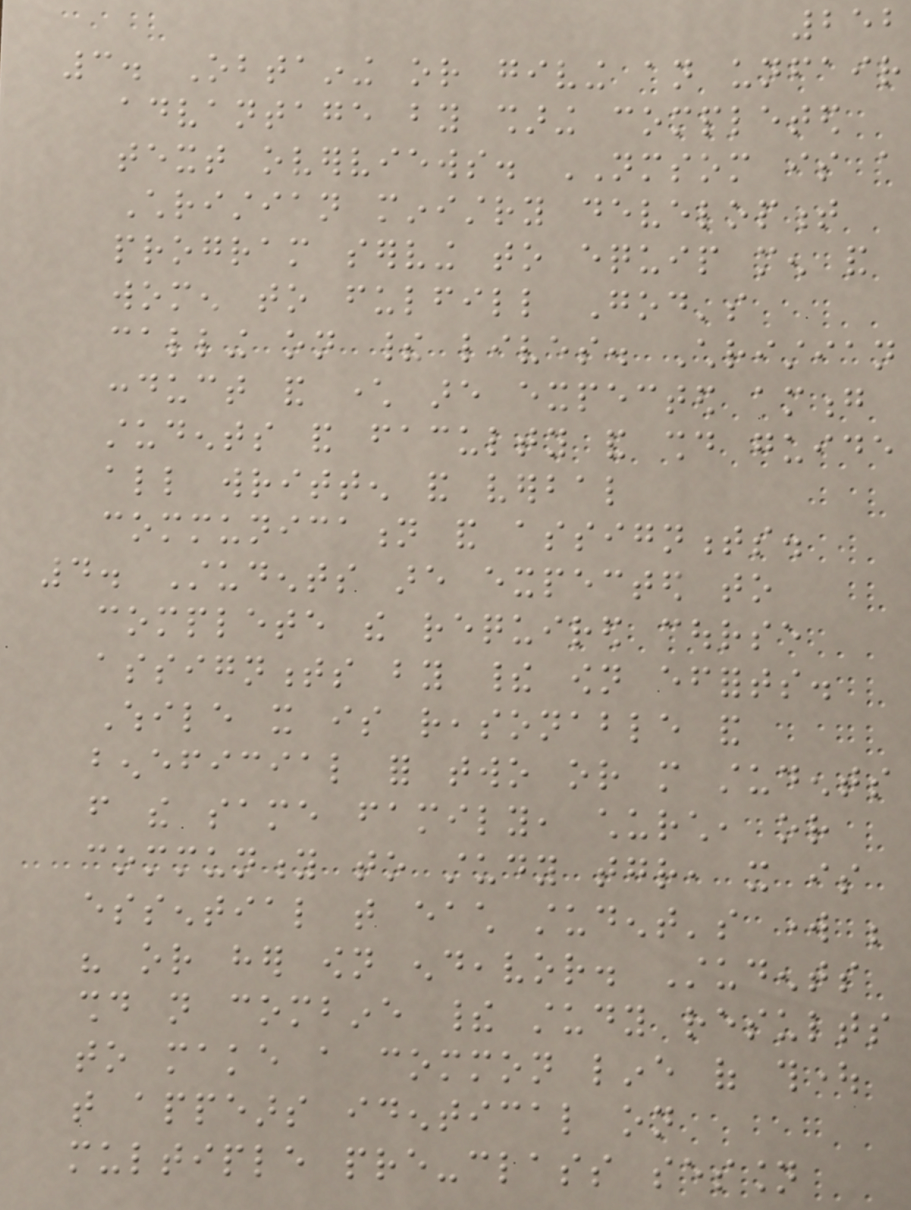252
3. Obtaining or giving an unfair
advantage by sharing completed
text overviews. NMSOM is a
Christian ministry development
program serving to equip men and
women to fulfill God's
calling on their lives. Christian
conduct and character are expected among
students and faculty and should guide
all written and verbal
communication and assignments.
4. Students are expected to
complete the required course
assignments by their own efforts.
While it is reasonable and
beneficial for two or more students
from the same family, church, or
community to study together, it is
essential that each student's work be
his or her own endeavor. Students
should not combine their study results
to make a common line of thought
that appears identical on
multiple pre-class session
